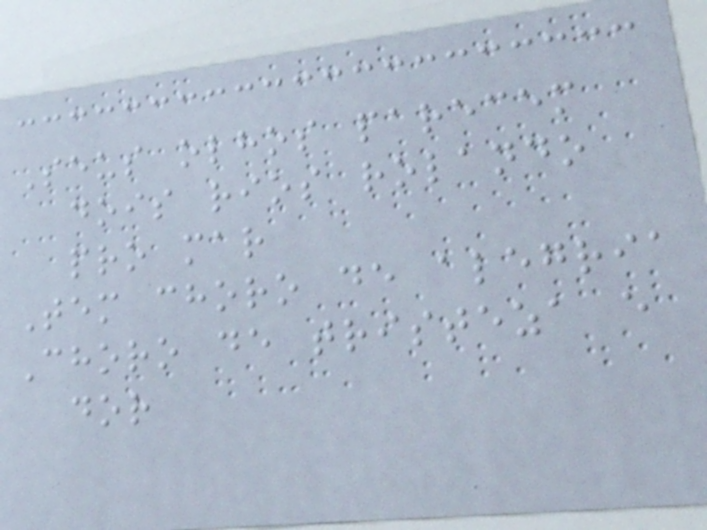Seus olhos parecem
dois rios rolando
pro mar
Tem choro de alegria
Choro de tristeza e
dor
